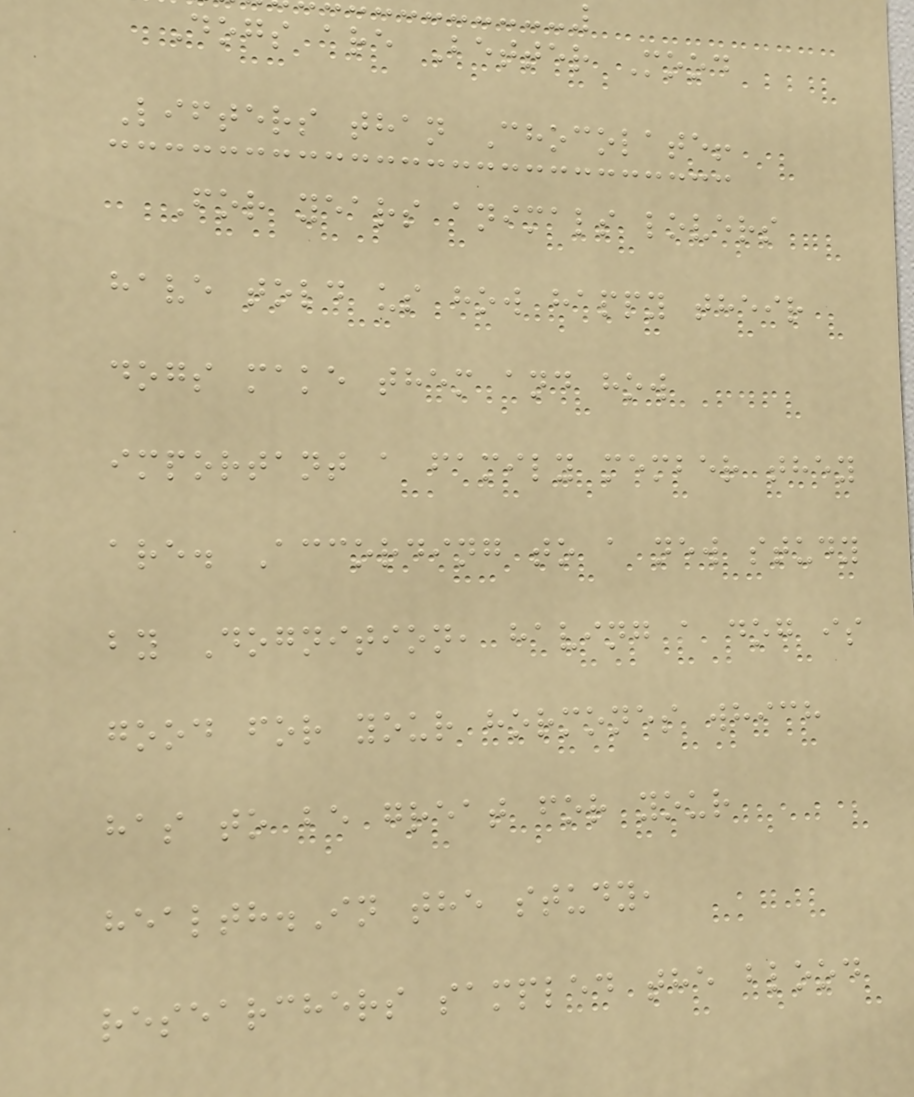Dogs are Better Mood
Lifters than Chocolate!
For years animals lovers
have told us how happy their
dogs make them and how
important a family member they
are. According to a new study
by Dognition, having a dog is
good for your hormones which
has to be great for your
health.In the study,
researchers sampled the blood
